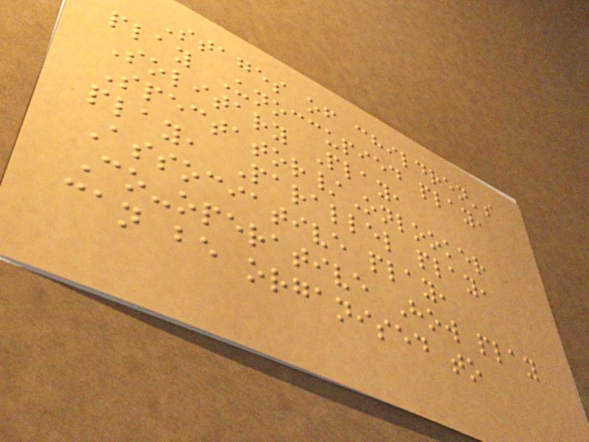Stages of children's
play Unoccupied play,
Solitary Play,
Spectator/Onlooker
play, Parallel play,
Associative play,
Co-operative How play
can be organised to
